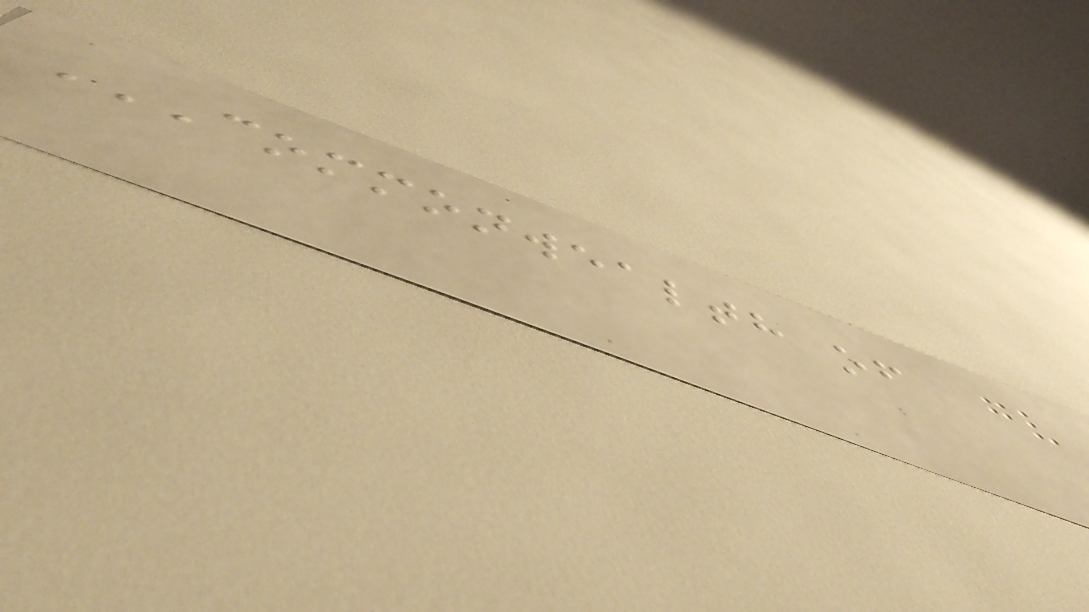COMMONWEALTH OF
